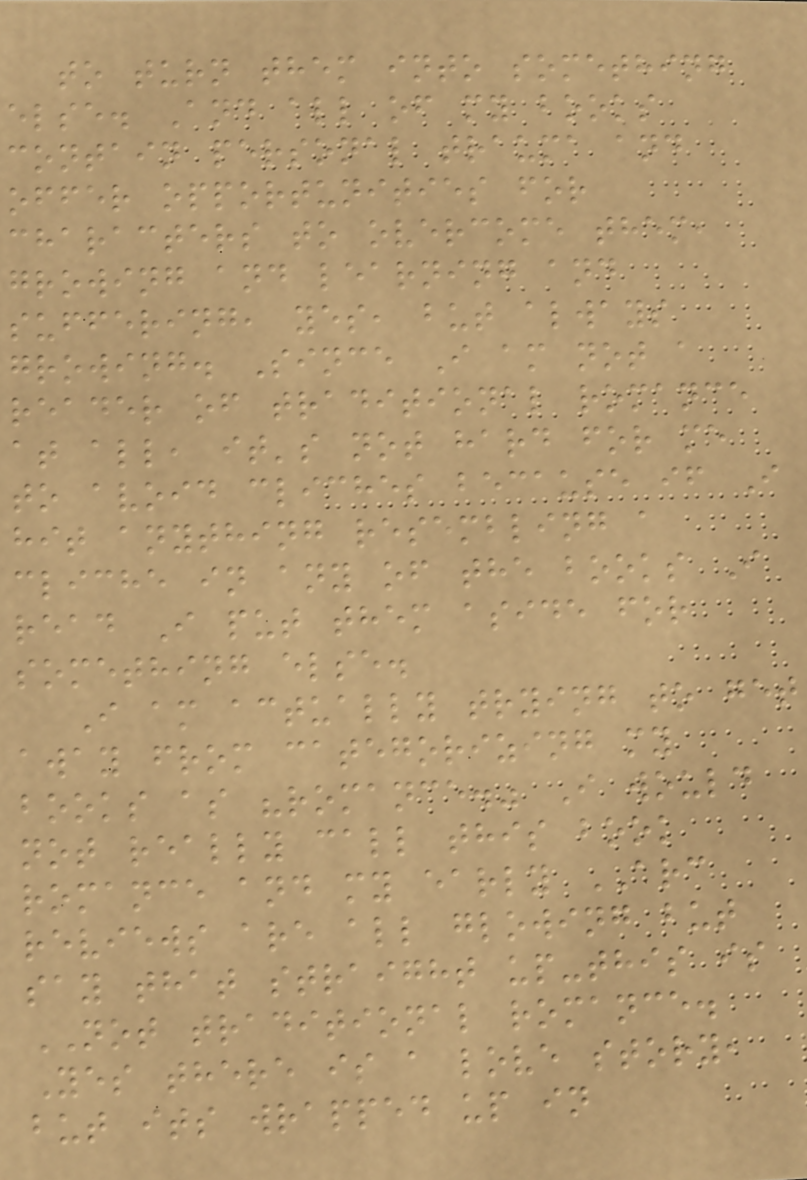to turn them into something
else. And all of my books
contain personal trauma and
offer opportunities for
characters to overcome them,
growing and learning and
suffering, yes, but always
growing. Since I am not a
reader of traditional romance
at all, it's not hard for me
to avoid cliches because if I
hit anything resembling a
cliche in any of the books I
read I put them aside for
something else.
I am actually trying to get
away from categorizing my
books as "romance." I would
not really call this book
romance and my early ARC
reviews are all glowing but
say that straight up-this is
NOT traditional romance.
Yes there is a love story,
but its wrapped up in
